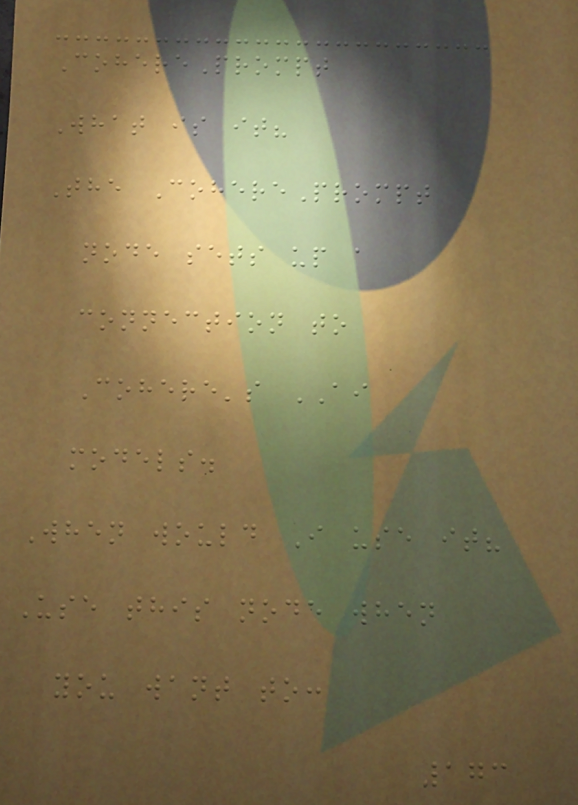CoherePrompt
What is it?
The CoherePrompt
node sets up a
connection to
Cohere's AI
models.
When would I use it?
Use this node when
you want to:
173
